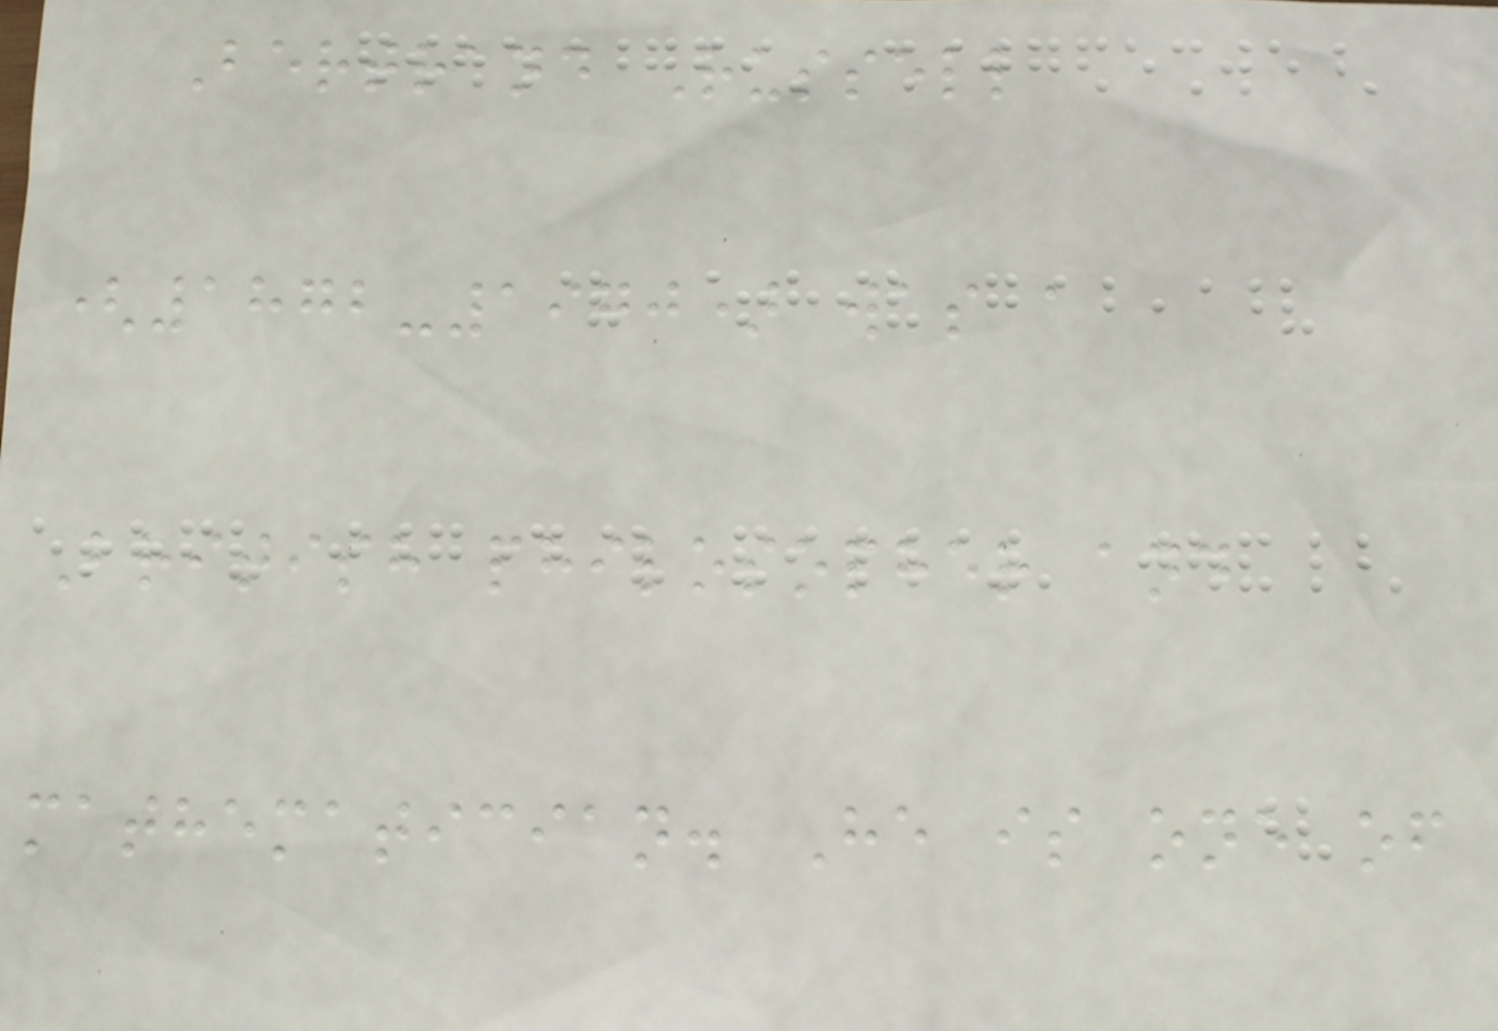Bertrand Russell
(1872-1970) was a
British philosopher and
mathematician. He is one of
